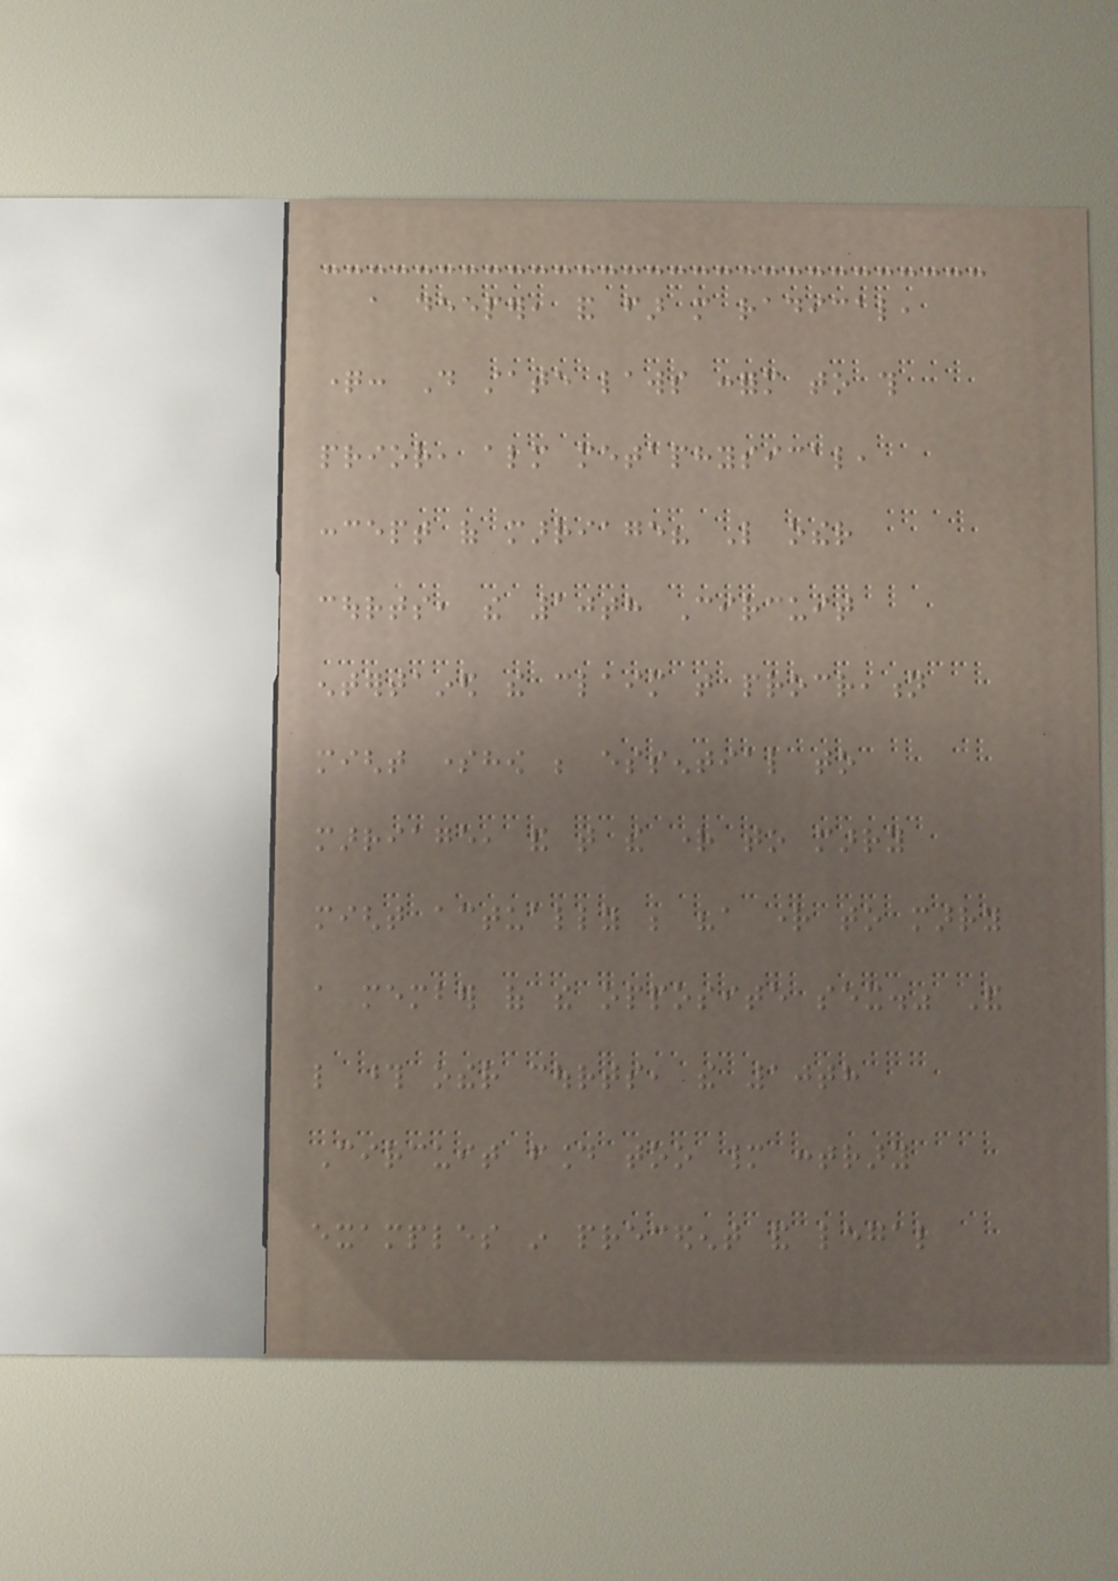a deeper, and far more radical,
question: Do state laws conform to this
prior, almost metaphysical,
concept of marriage? Like other
courts, the 10th Circuit
entertained the claim that procreation
might somehow be essential to
marriage, and that the right to marry
might actually be "a right to marry
a member of the opposite sex." And
like those other courts, the 10th
Circuit found too many contrary
examples in precedent and legal
